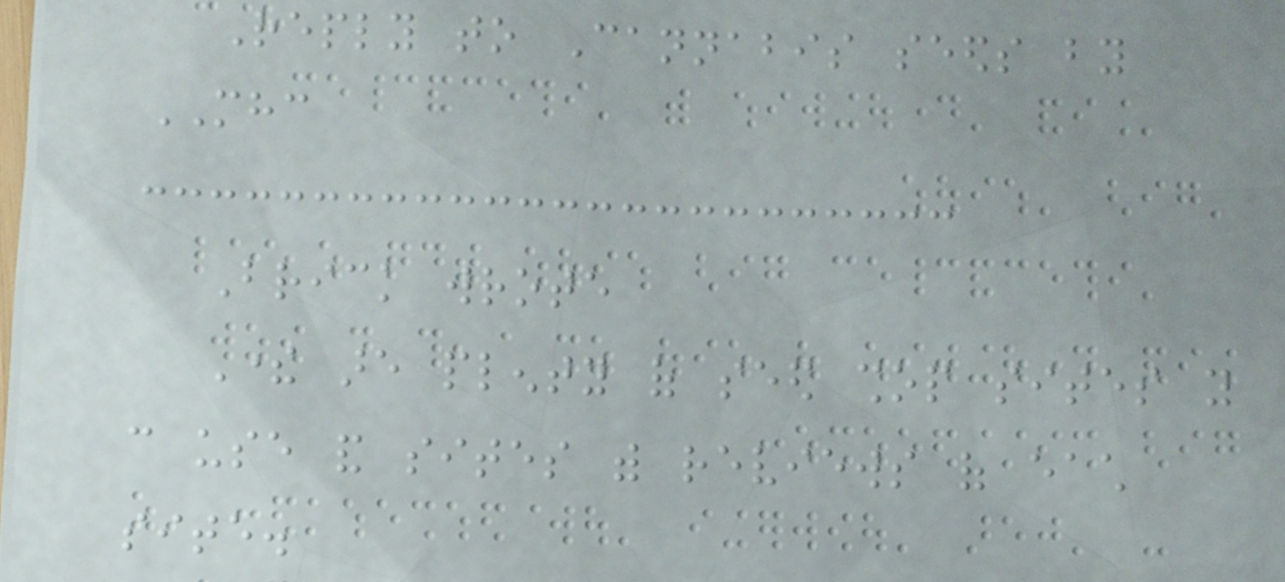Reply to Cannabis seeds by
MHC
Brick wrote
There are plenty of seed shop sites you
can use and sites with reviews of each
site.
